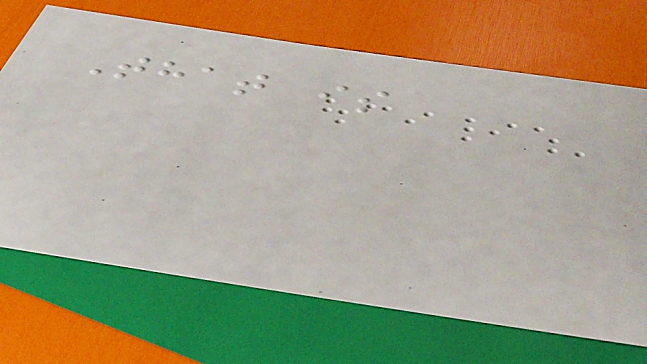That is
